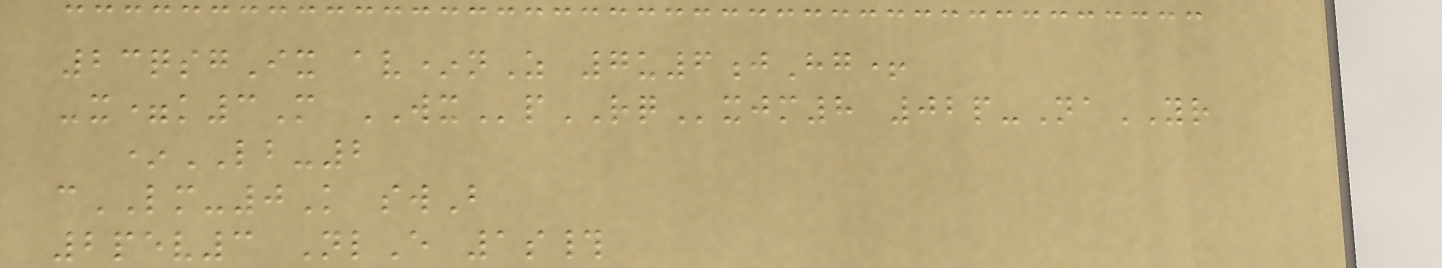23qsgIx av*nZ 7u6jHg+
-x=k3M WXpRQxjm8 02p-NaYR
*LB-2
cLM-0K swB
2pev3 NlE 1s#
